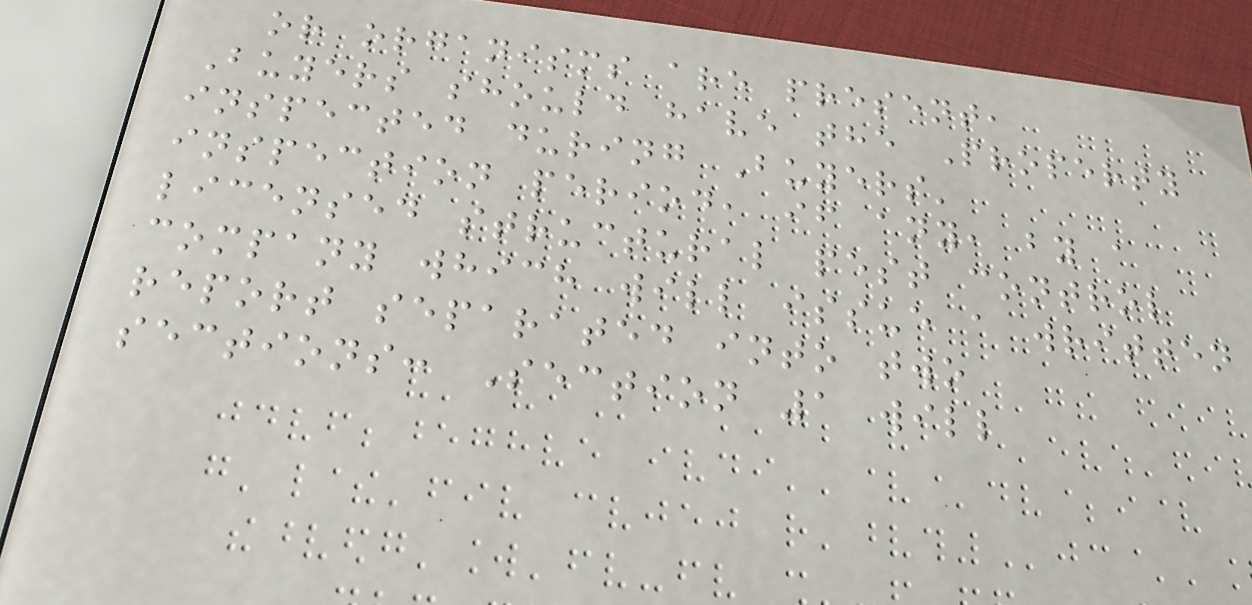or organisms are present,
Buyers should have the Property
inspected during Buyers'
inspection period, if any, by a
licensed structural pest control
company which will issue a written
report separated into two
sections: Section 1 will
